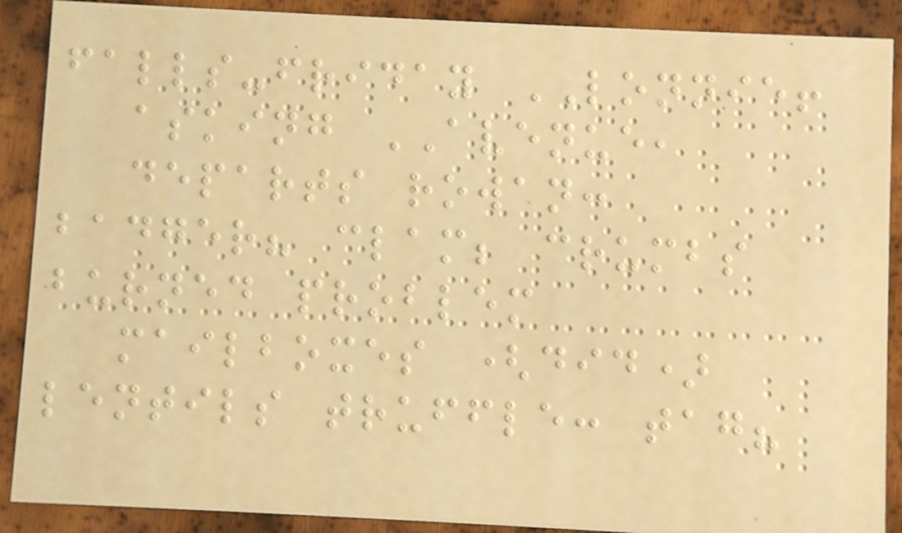falls-friday LONNIE!
asking AVENUE,
departs rowan:
badger? clam; crumbs
burned problem
mailboxes (did)
lentils truffle: tag?
